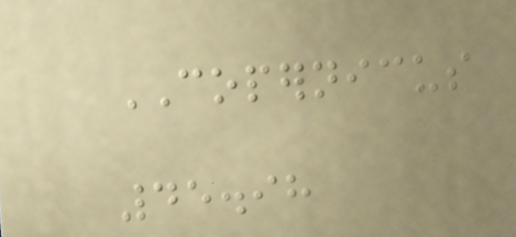COPERNICUS
45.98
